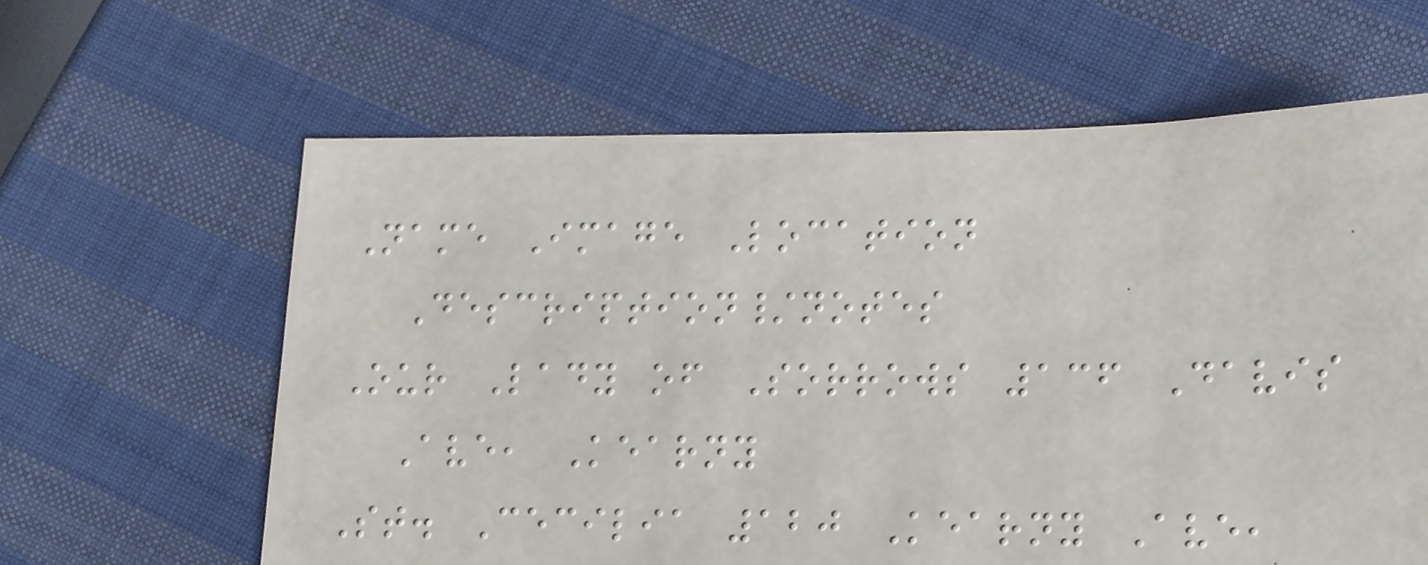Name Image Location
Description/notes
Our Lady of Sorrows 136 Davis
Ave, Kearny
St. Cecilia 120 Kearny Ave,
